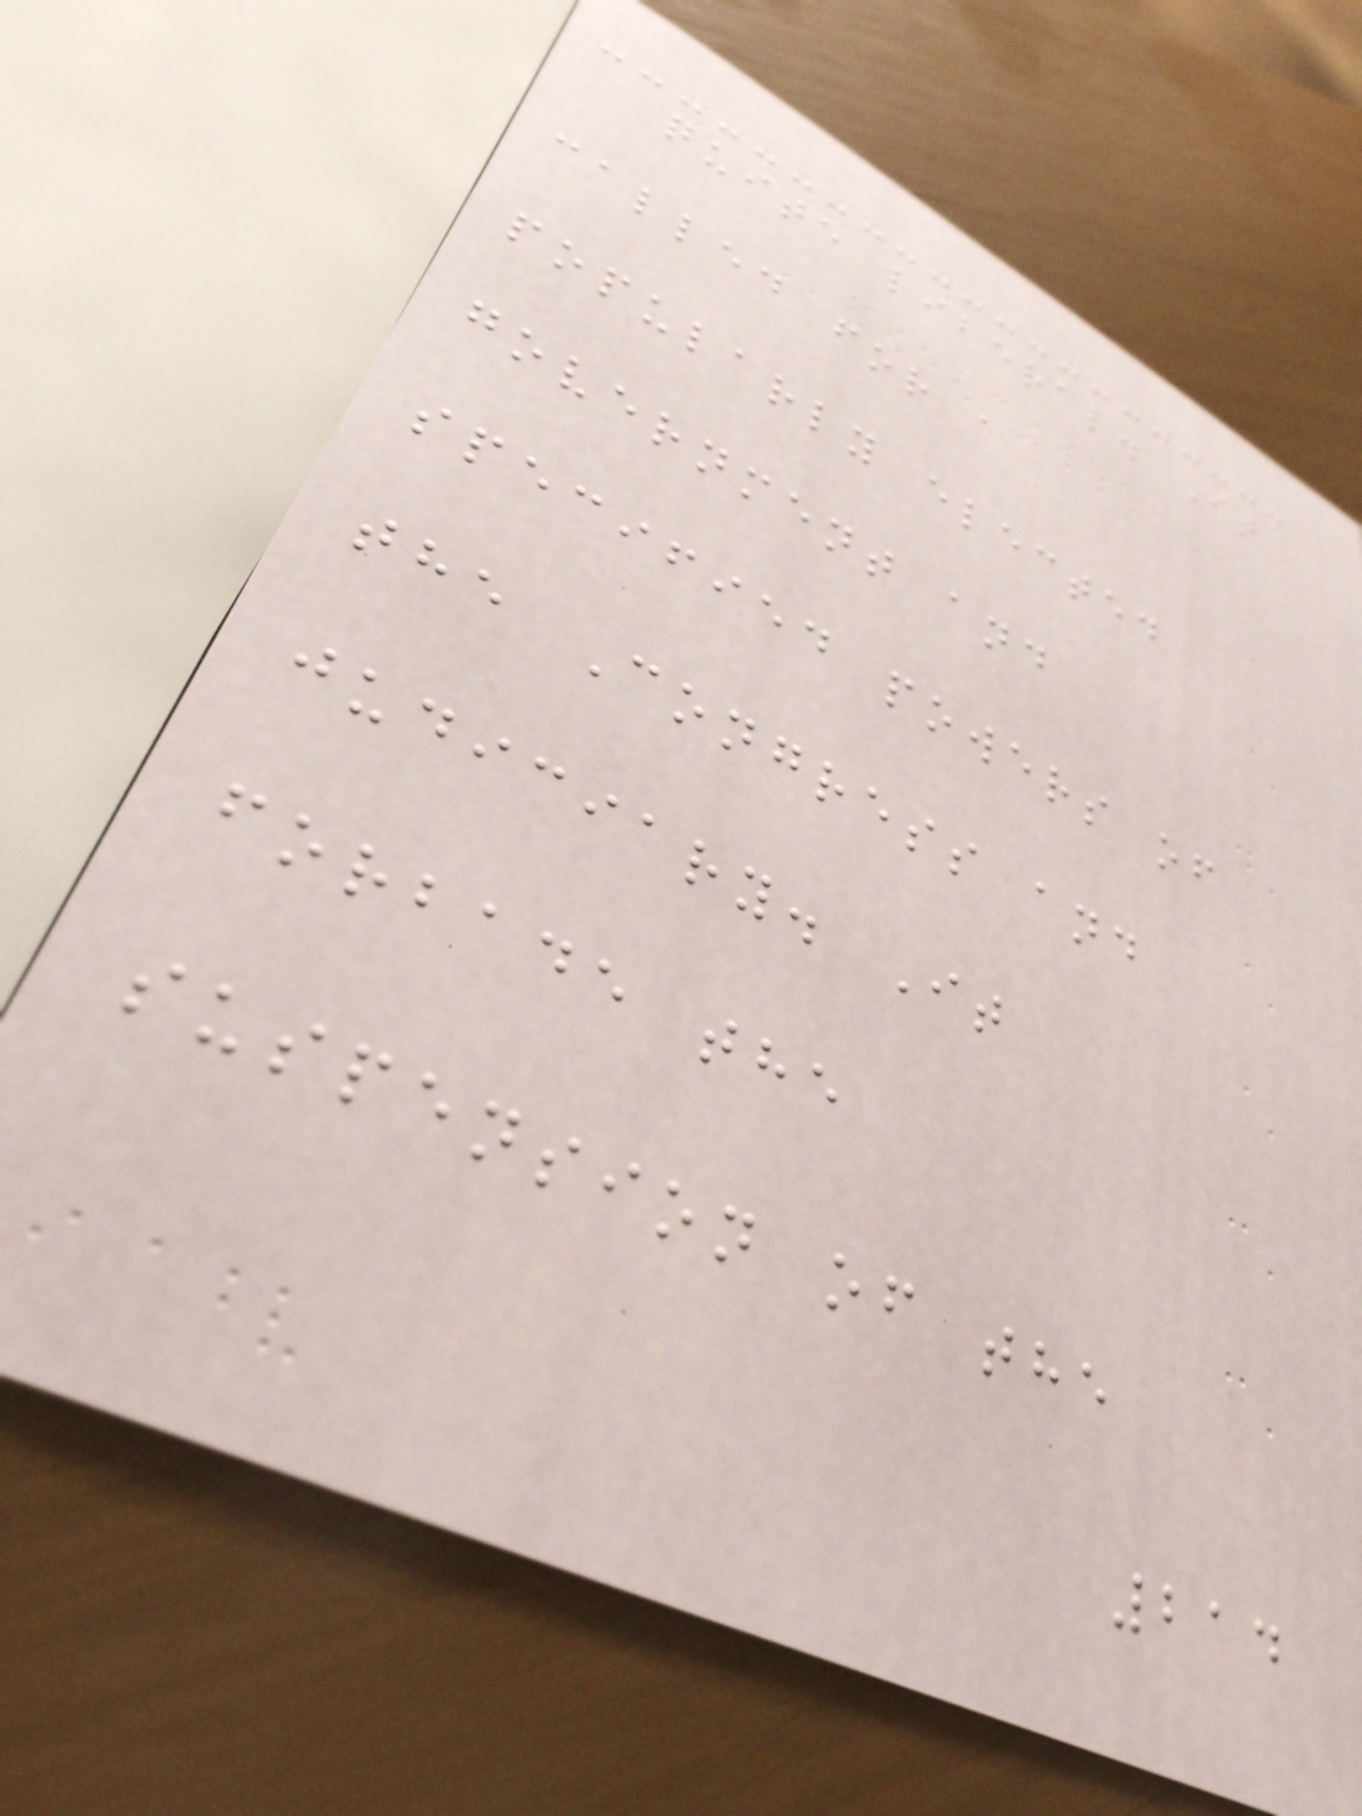quite liberal. It
called for a
popularly elected
government and
specified powers of
the Congress and
judiciary. It
forbade the
suspension of the
214
